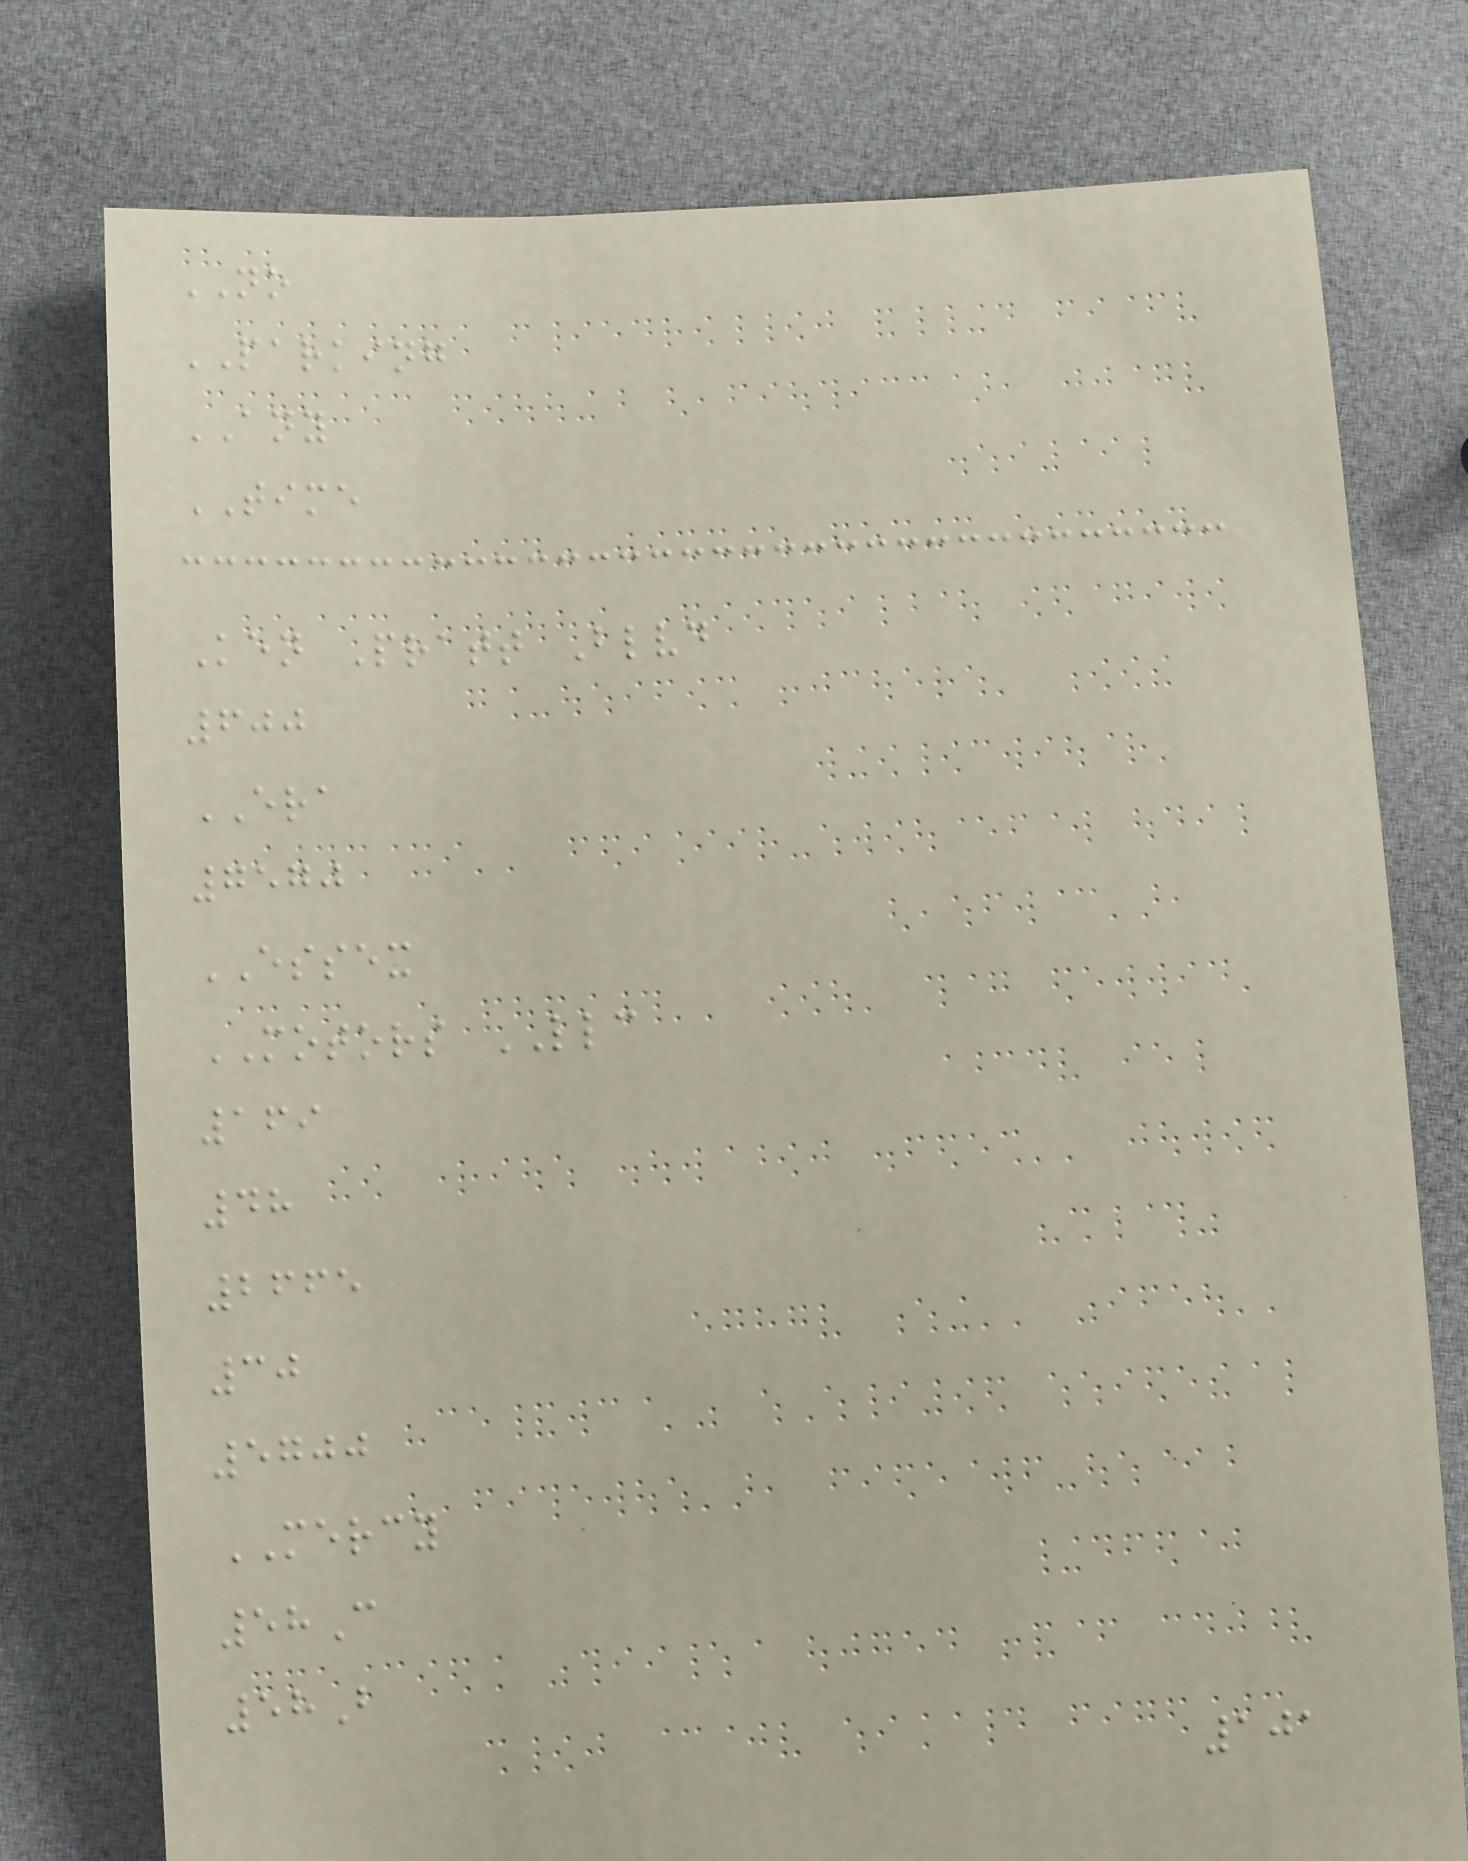NO
PARKING
ANY
TIME
Ken Pratt Blvd
600
ERA
7570
ESSEX
MOTORS LLC
169
48
2665
30
5700
MERCY
58C
58B
101
